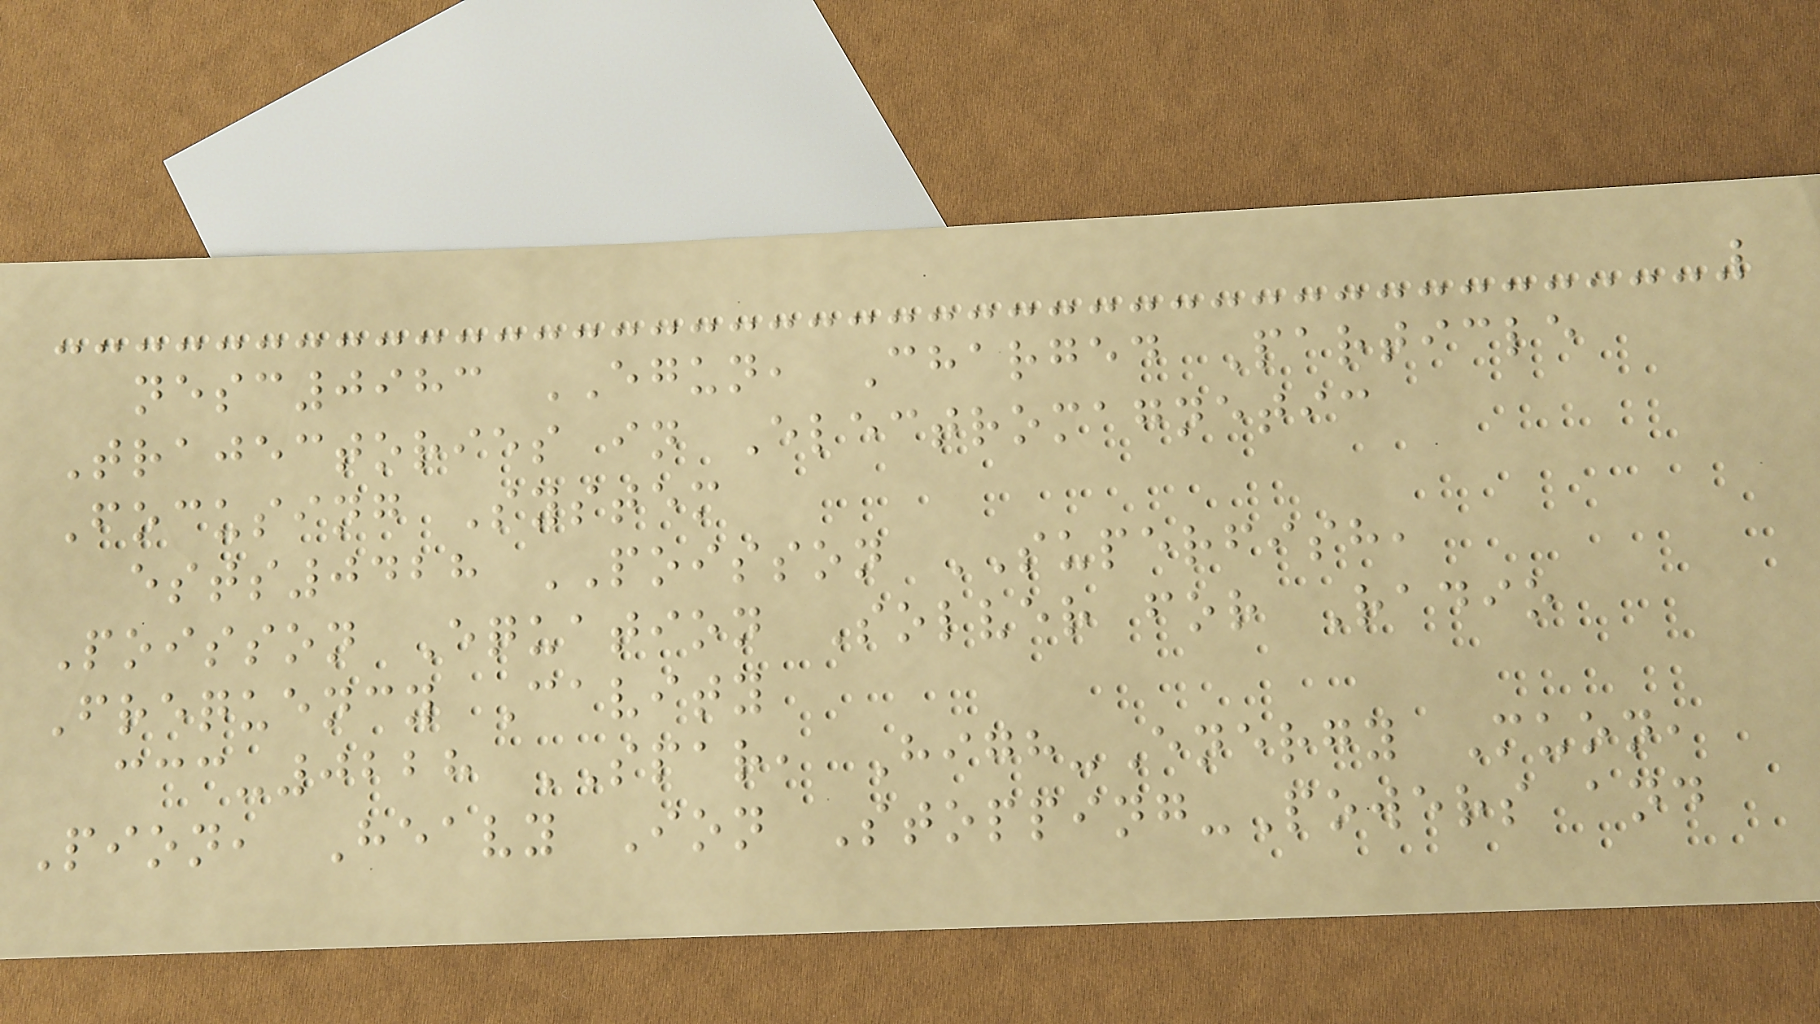nesc0983 EGUN, Charged Particle
Trajectories in Electromagnetic
Focusing System
ests0428 POISSON SUPERFISH,
Poisson Equation Solver for Radio
Frequency Cavity
ccc-0228 SPAR, High-Energy Muon,
Pion, Heavy Ion Stopping-Powers and
